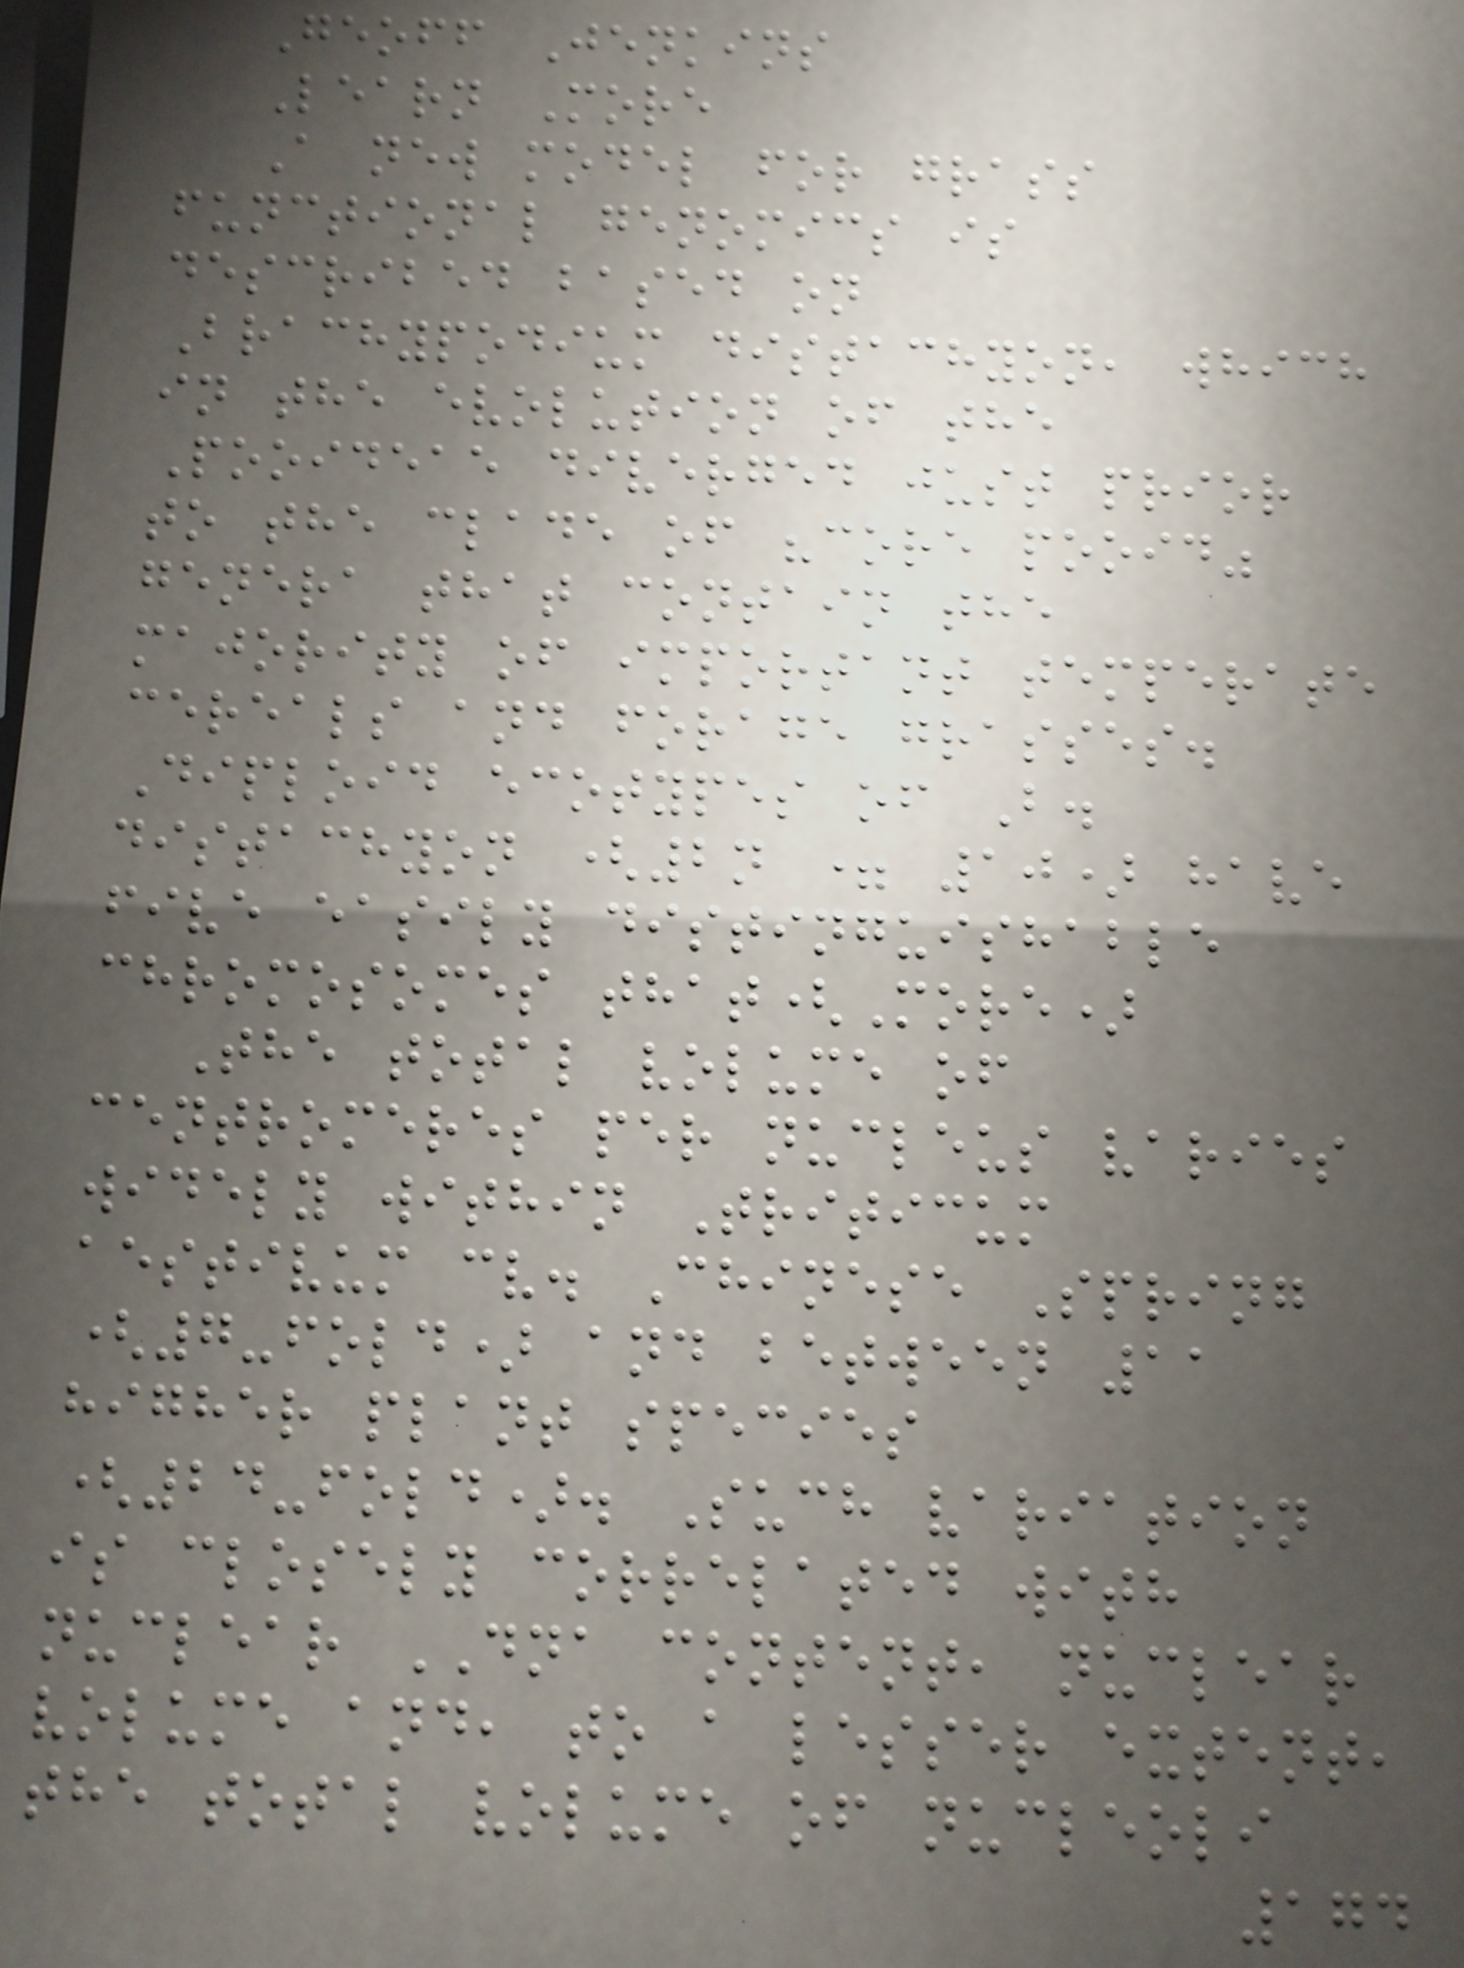Geoff Jenkins
Learn More
A new model for grass
functional genomics is
described based on
Brachypodium distachyon, which
in the evolution of the
Pooideae diverged just prior
to the clade of "core pooid"
genera that contain the
majority of important temperate
cereals and forage grasses.
Diploid ecotypes of B.
distachyon (2n = 10) have
five easily distinguishable
chromosomes that(More)
The total volume of
centromeres per nucleus varies
widely within Triticum
aestivum cv. Chinese Spring
(7-fold) and between 11
higher plant species
(24-fold). Such variation
is closely correlated with
nuclear DNA content, nuclear
volume and, to a lesser extent,
the total volume of nucleoli
174
